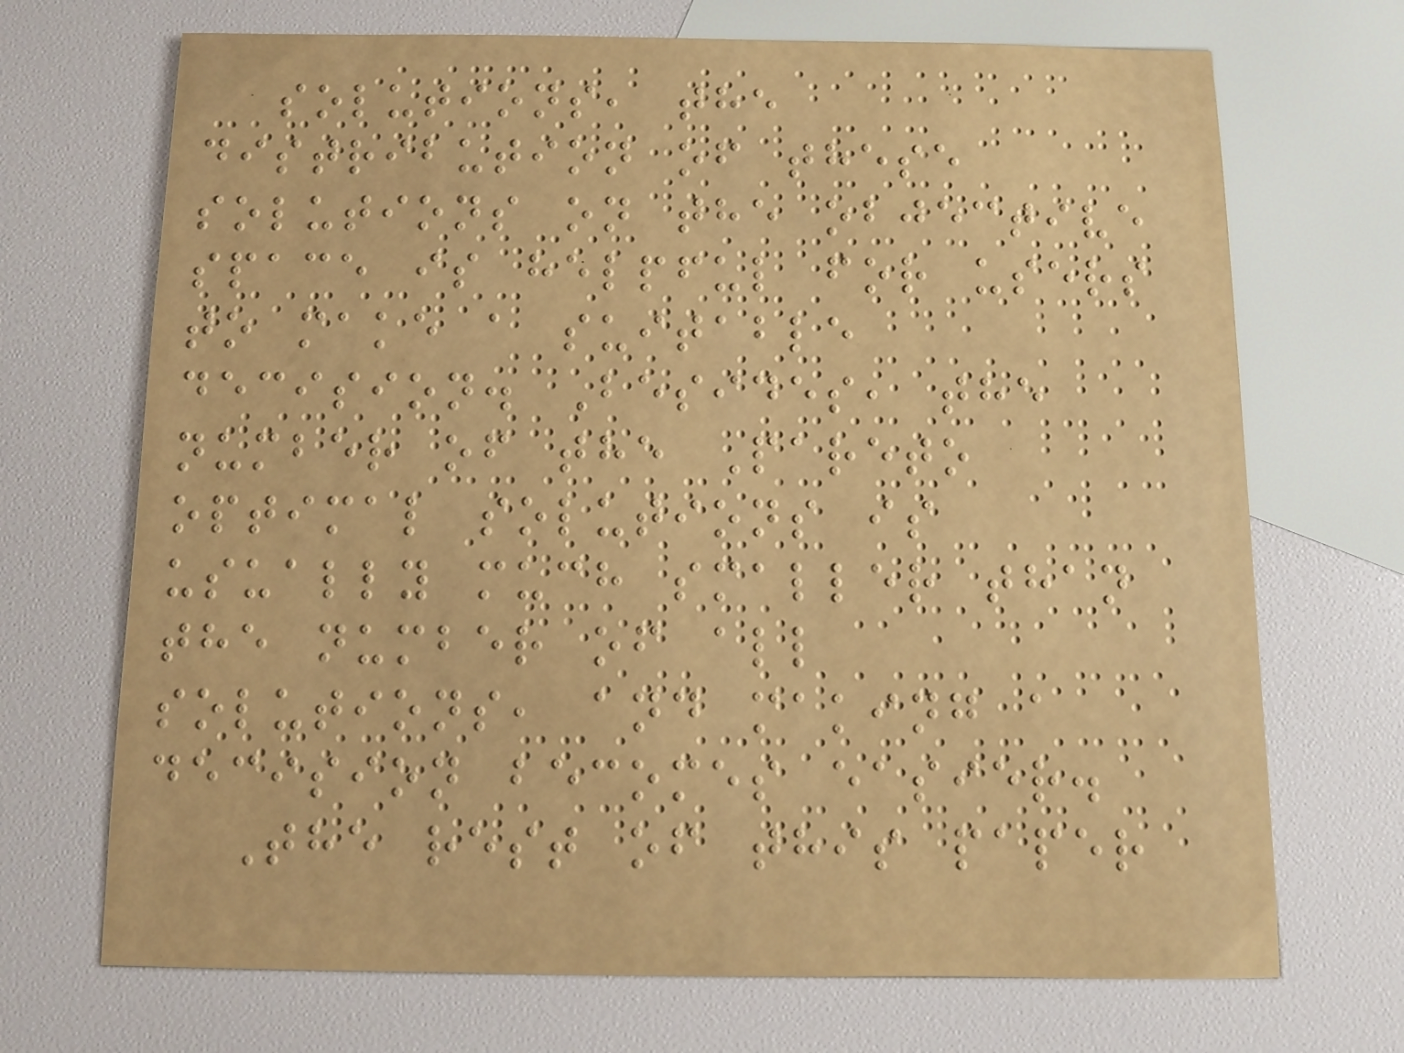solutions, the
distribution of these
solutions on the objective
space is helpful for users
to make a suitable
decision. Besides, the
number of the Pareto
optimal solutions is
usually much smaller than
the number of all
solutions, and making a
decision becomes easier.
The rest of this paper
